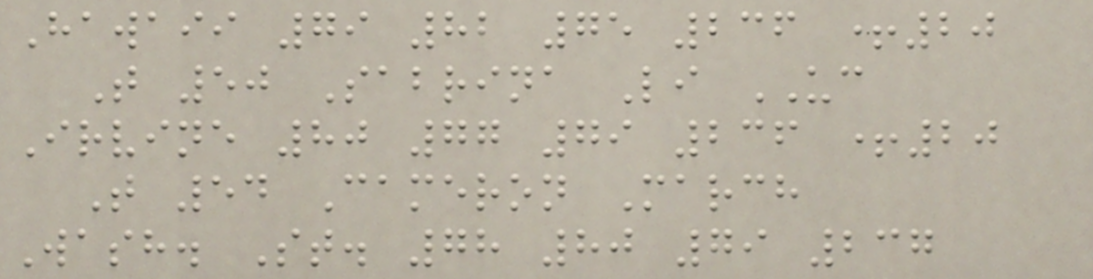Hawaii 79 82 75 236 +20
T 50 Sabrina Li UC
Irvine 80 77 79 236 +20
T 54 Cameron March
Wash. St. 78 80 79 237
